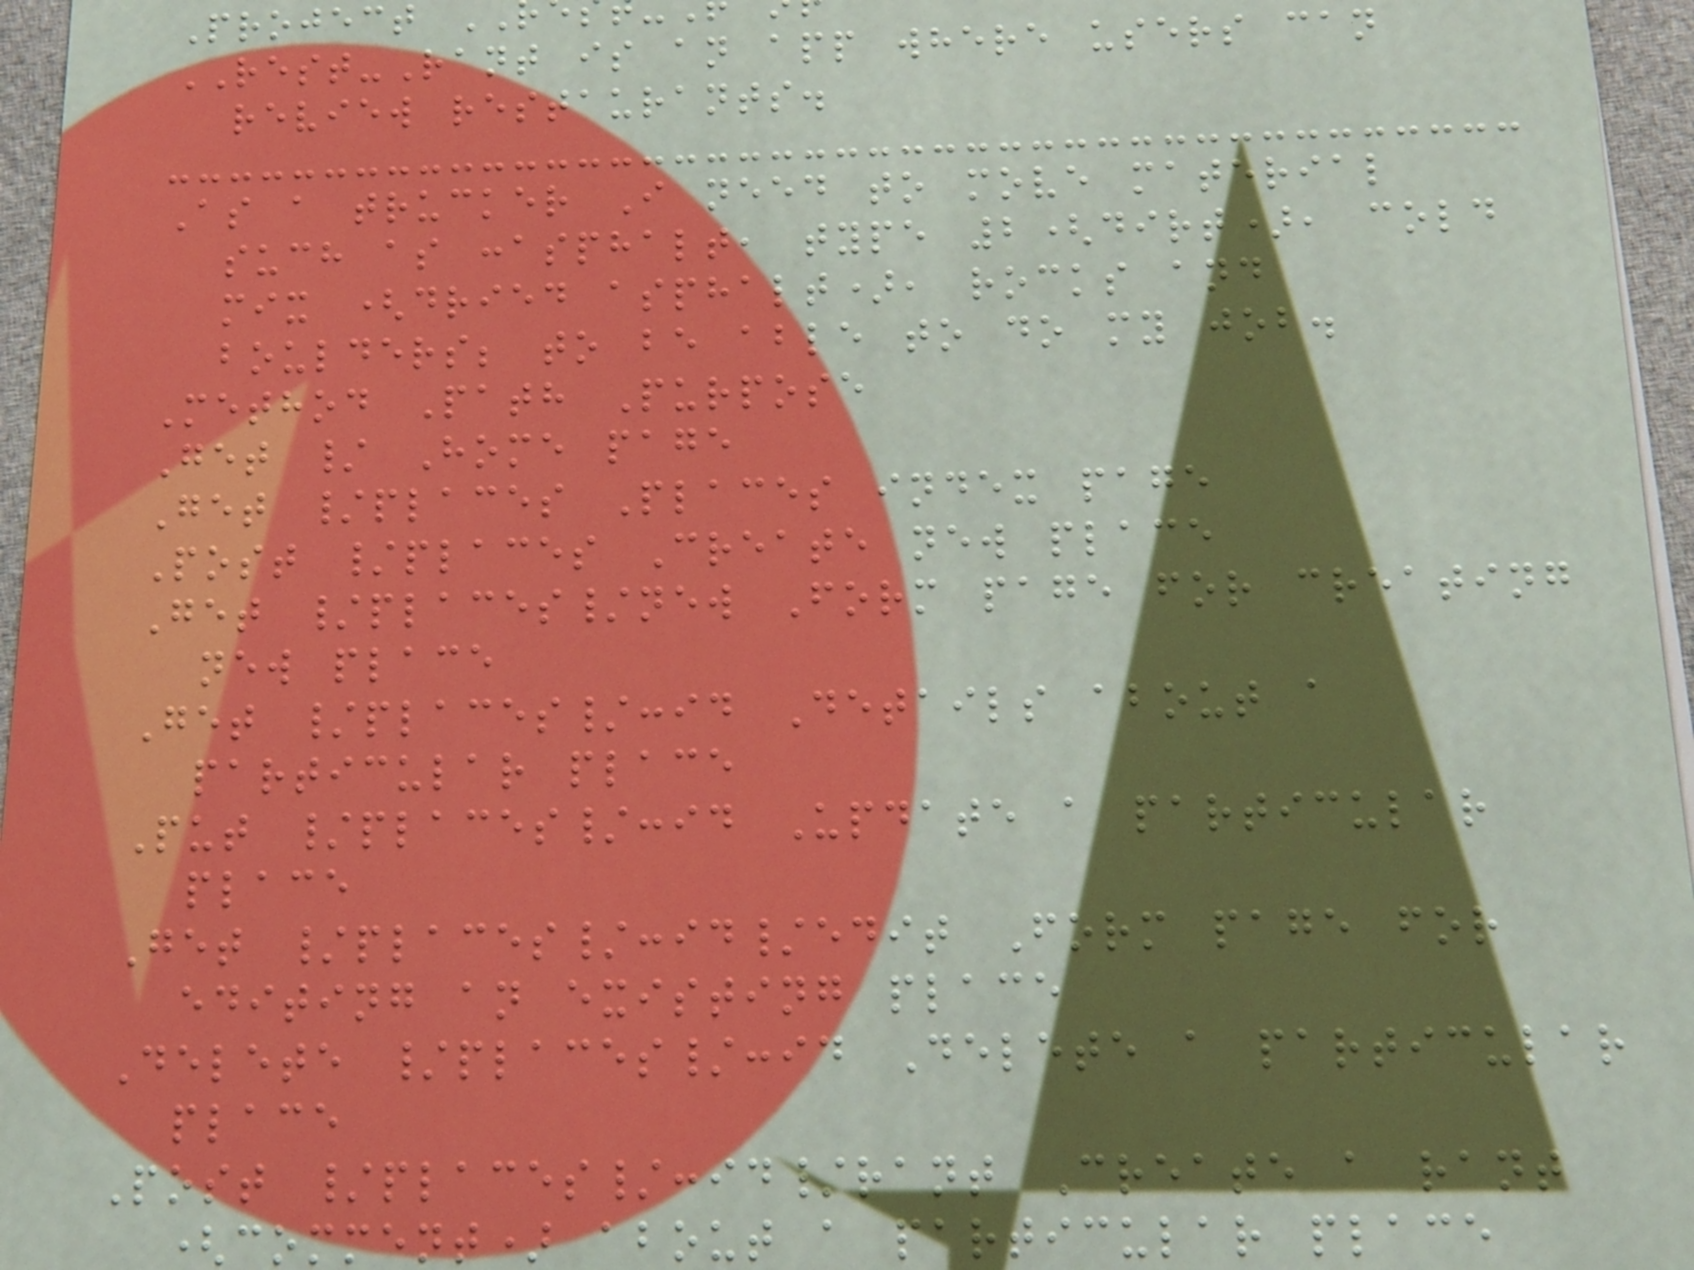Project
REST-Rant is an app where users can
review restaurants.
As a trucker I need to move material
such as :asphalt, type 2(dirt), cold
mix (dried asphalt), rocks and
boulders; to be able to do my job.
Method Path Purpose
Get / Home page
Get /places Places index page
Post /places Create new place
Get /places/new Form page for creating
new place
Get /places/:id Details about a
particular place
Put /places/:id Update a particular
place
Get /places/:id/edit Form page for
editing an existing place
Delete /places/:id Delete a particular
place
Post /places/:id/rant Create a rant
(comment) about a particular place
